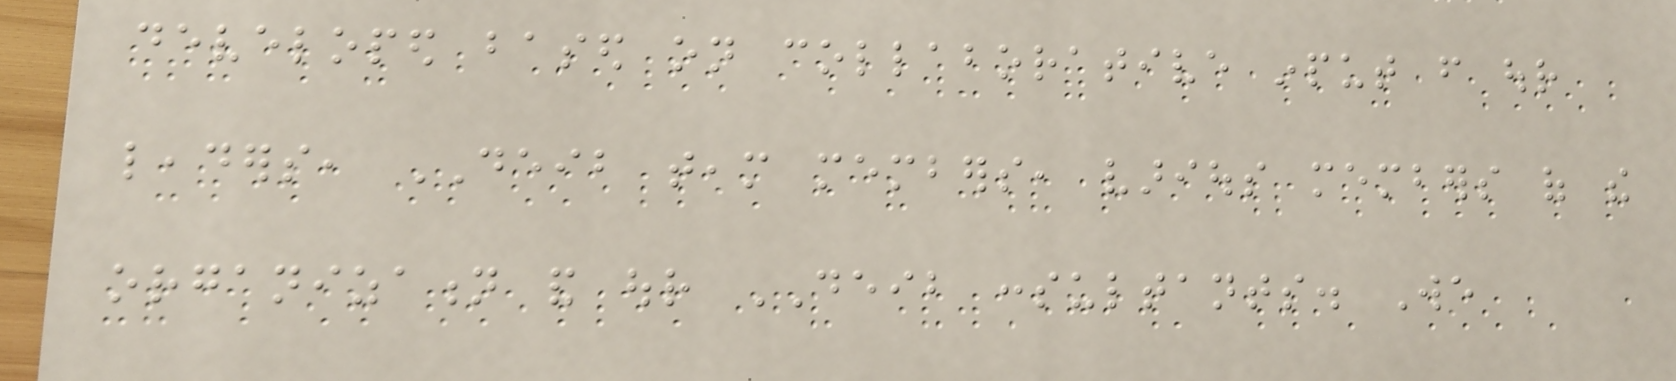developed based on collaborative input from our
leaders, DEIB team members, various members of the
organization and our DEIB consultants. We
